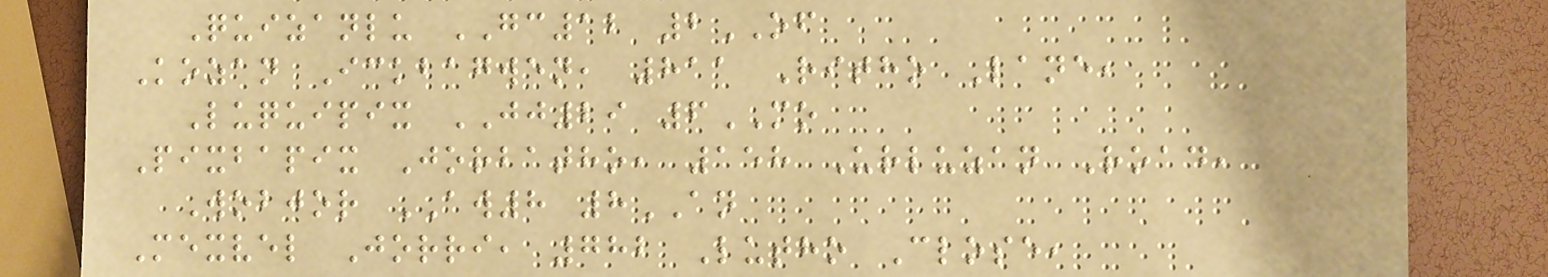Quizanlu GC12 2OF
Kozan Ickbagwen, 811 Ritho Lane,
Luquipix JJ29 6MO
Pixbapix Jorbatho, 158 Urluzan Road,
Wobjor AW8 8AN
Mexvel Jorri, 782 Lutho Close,
